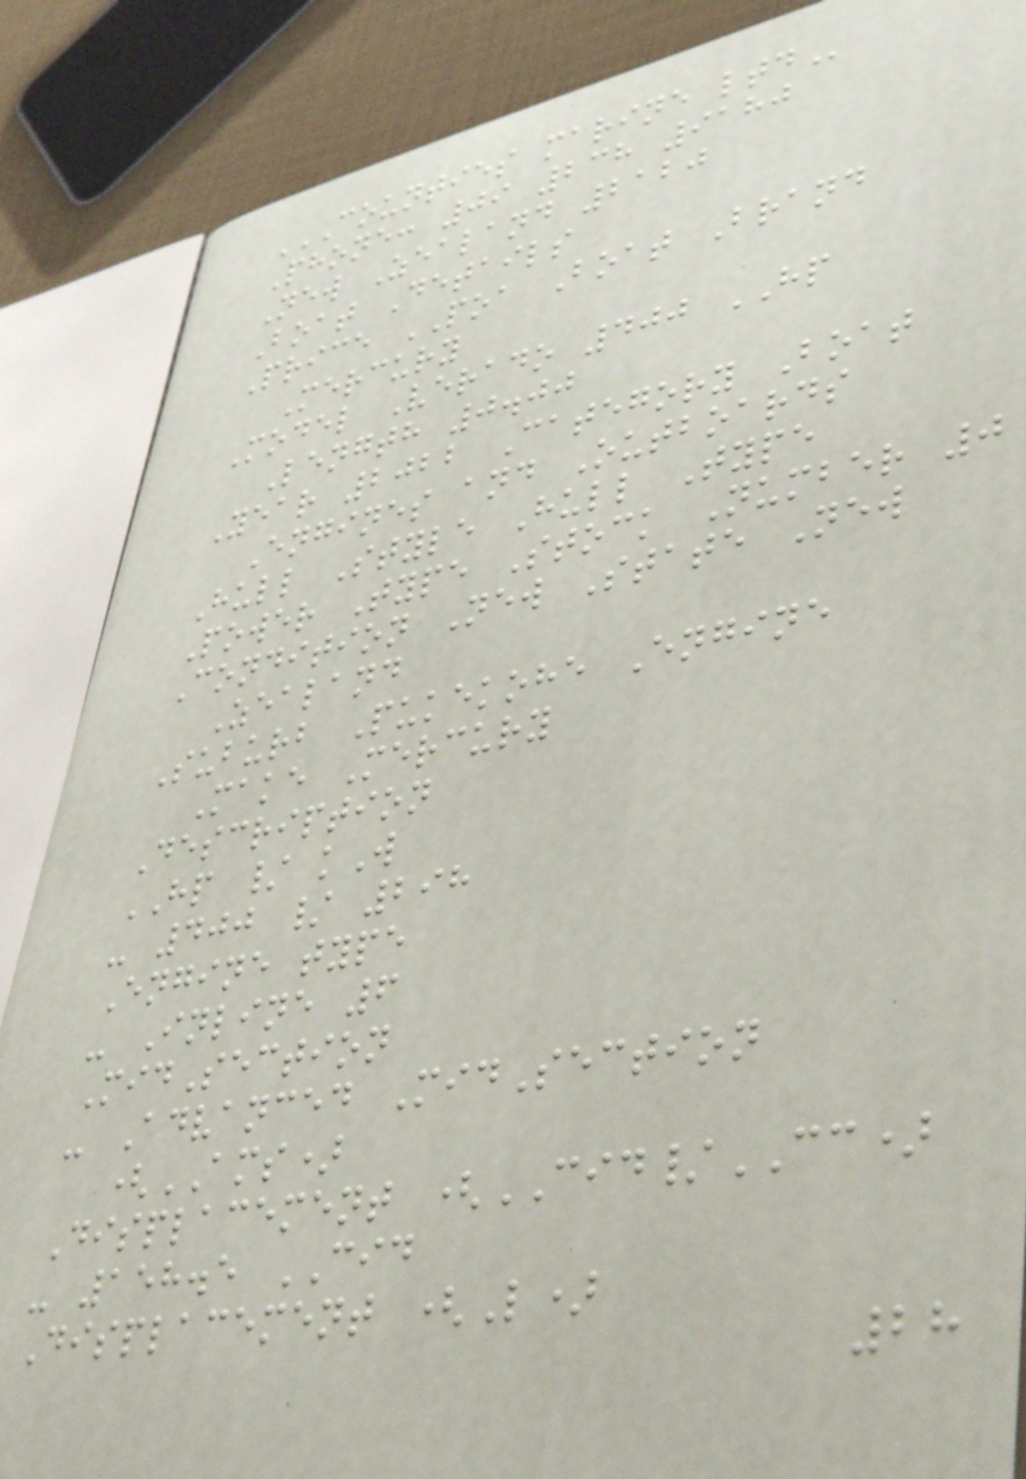COUNTIES MARINE LTD
Phone: 09 238 9180
New Zealand 2120
Boat Details
Price POA Boat Brand
Mercury
Model Verado 400 HP
Length 0.00
Year 2022 Category Boat
Engines and Outboards
Hull Style Hull Type
Power Type Stock Number 0
Condition New State New
Zealand
Suburb Pukekohe Engine
Make Mercury
Description
HP / kW
- 400 / 298
Engine type
- Inline 6
MidSection
- Advanced MidSection
(AMS)
Displacement (CID/CC)
- 158.5 CID
Displacement (L)
28
